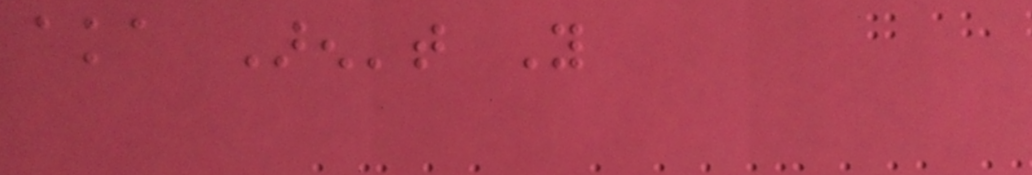aka Aren't You
